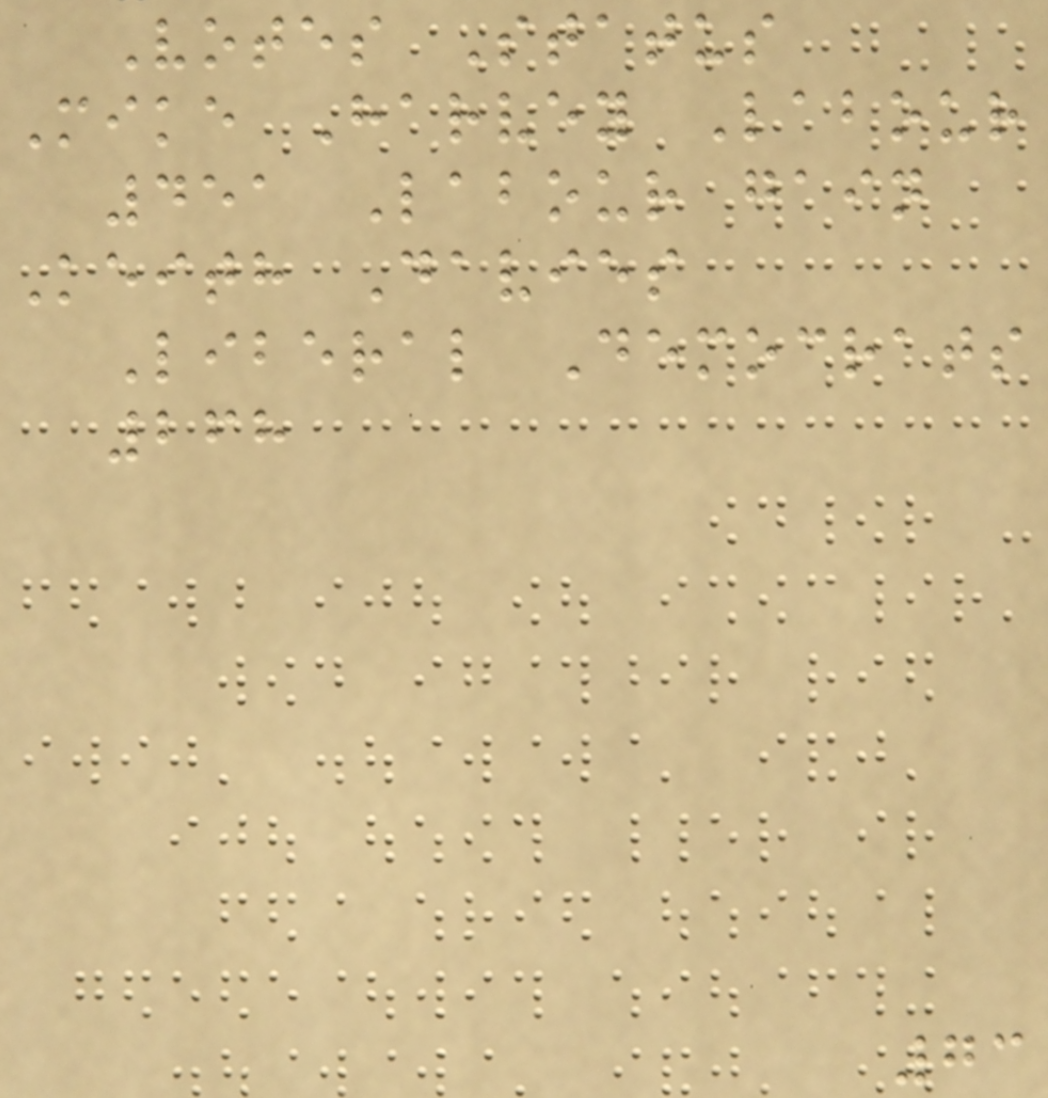Votes Status
Mike Harvey Labour
451 Labour gain
Keith Davies
Liberal Democrats
268
73
